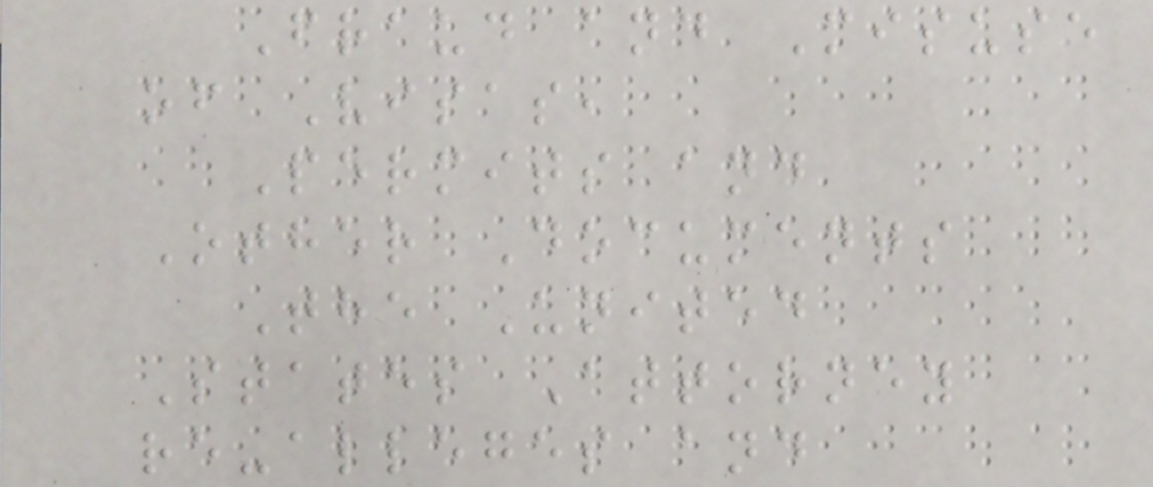Fraud and Misuse
of Visas,
Permits and
Other Documents
The United
States Attorney
re-alleges and
